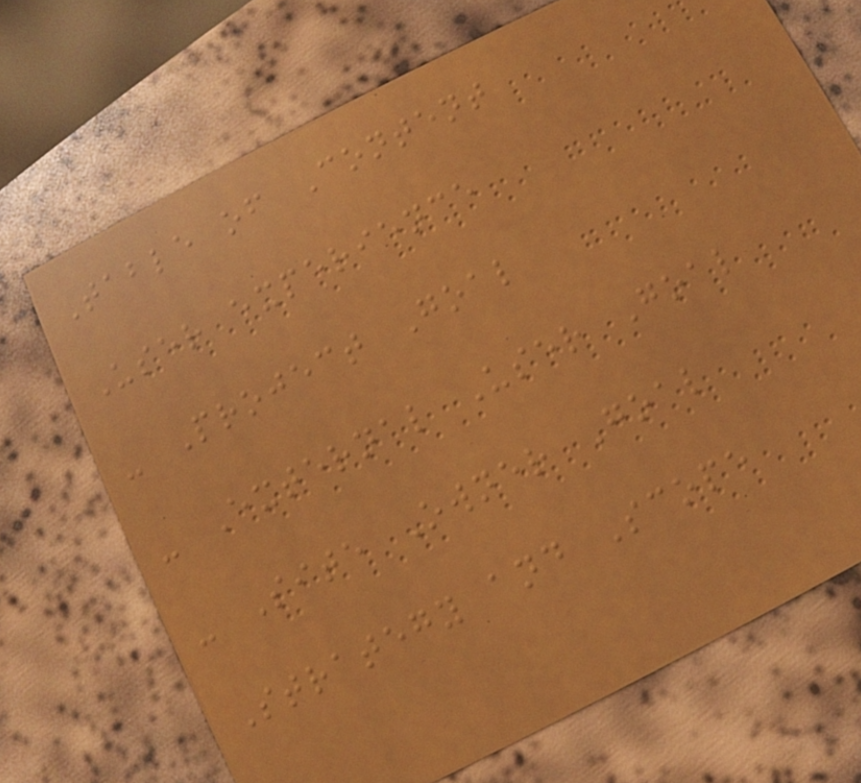Table of Content
User experience
- Project Goal
- External User Goal
- Site Owner Goal
Strategy and Scope
